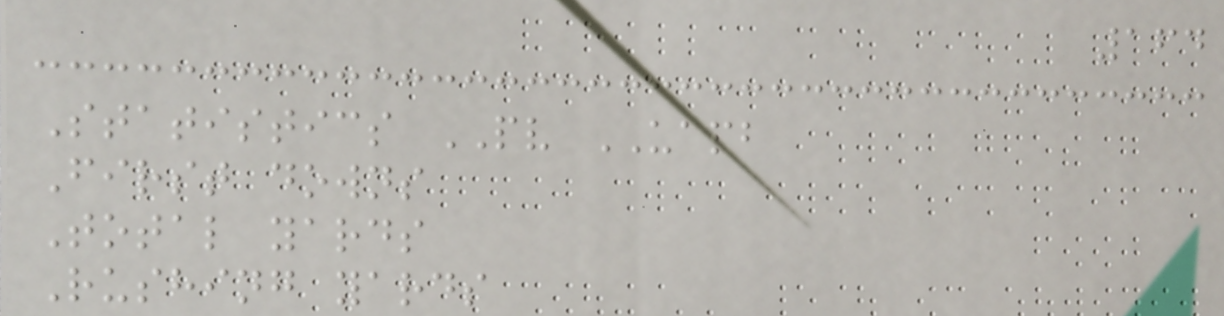164
Statistics PV UAPB
First downs
Total yards
Rushing yards
